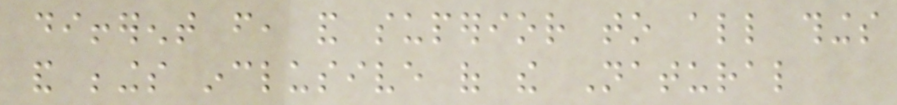different from, and superior to all things
and beings inclusive of the Natural
